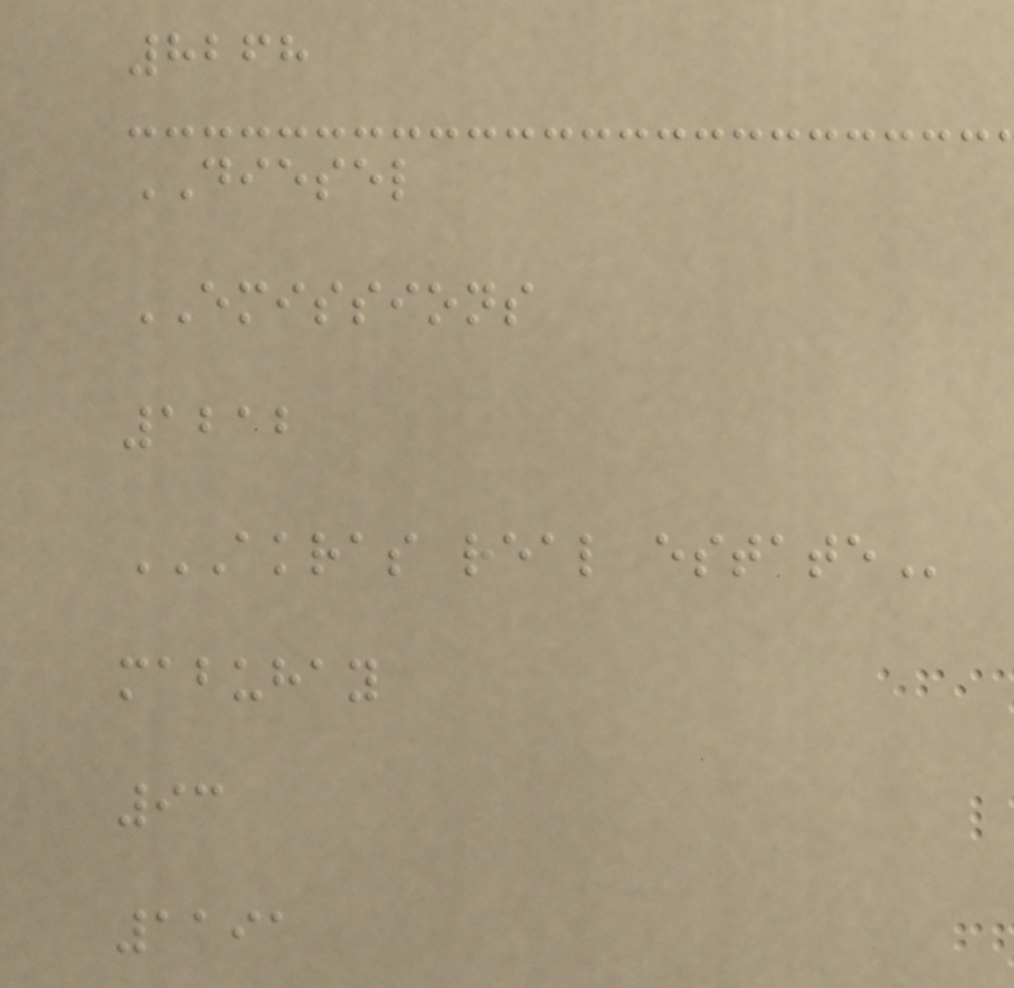8268
DIESEL
EMISSIONS
1212
AKRAS REAL ESTATE
mabuhay
93
1191
